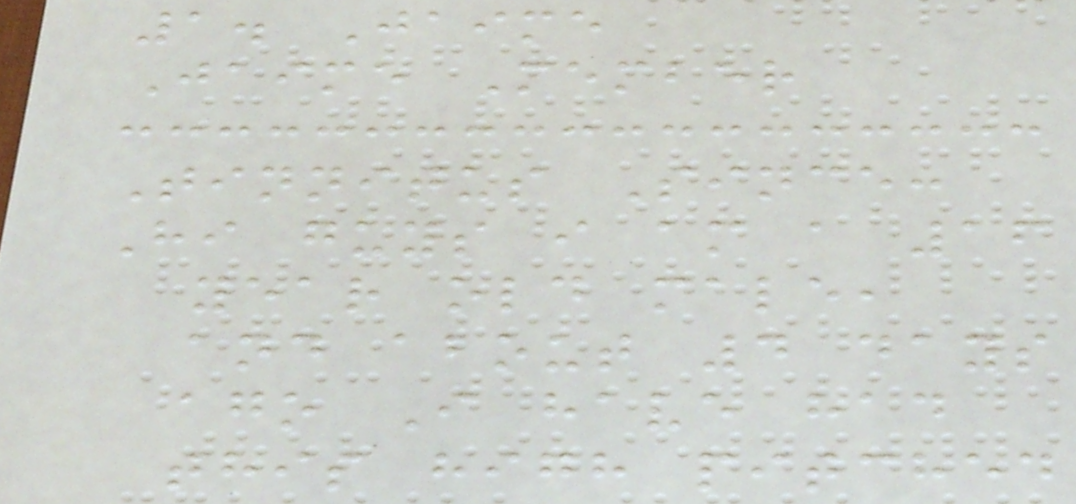1. Jaime
Jaime Member
Tinnitus Since:
Hi guys i am a 16
year old male,
and about 4 days
ago I have had
this high pitched
